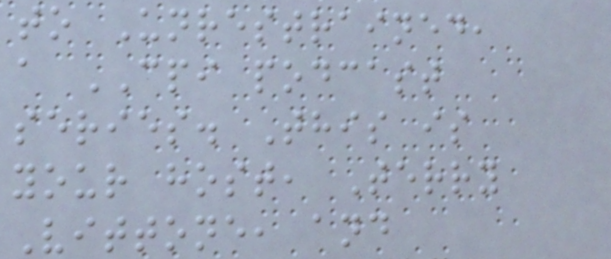to Unrestrained,
a CPI podcast
series. This is
your host, Terry
Vittone, and
